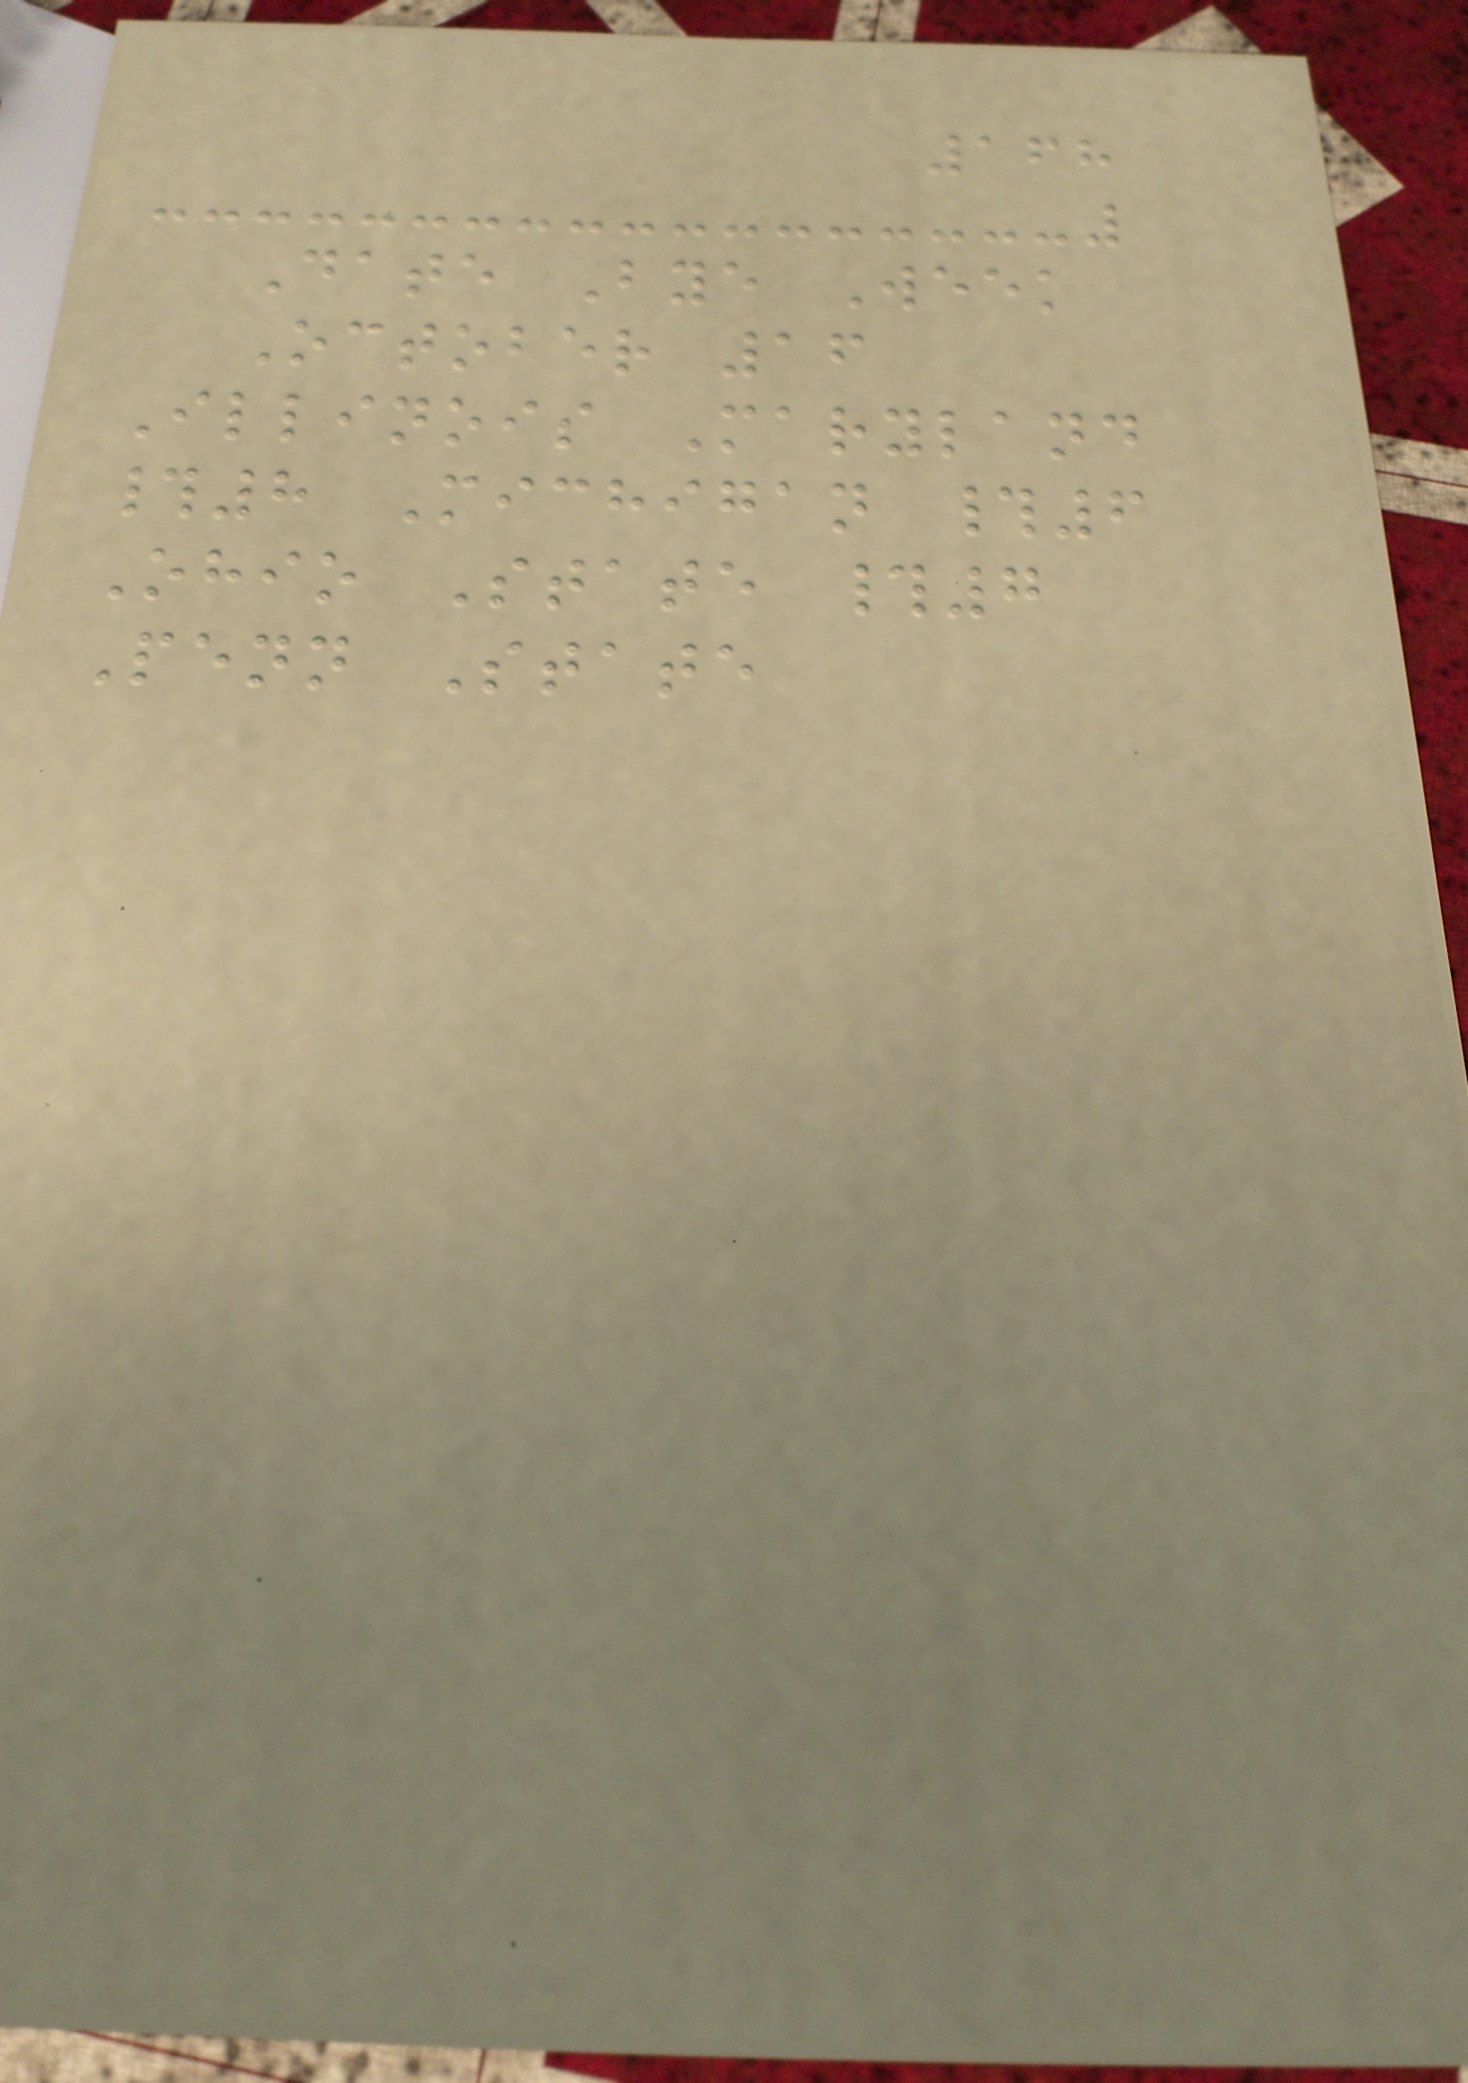168
Date Bye Week
October 16
Illinois Maryland
#8 Michigan #6
Ohio State #7
Penn State
